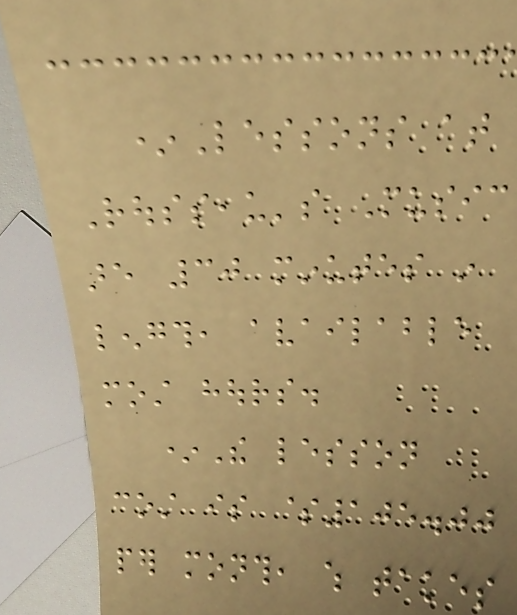*Lessons at
Rousseau's Music
are 30 minutes in
length, available
most hours.
*The lesson
cost is $105.00
per month, which takes
